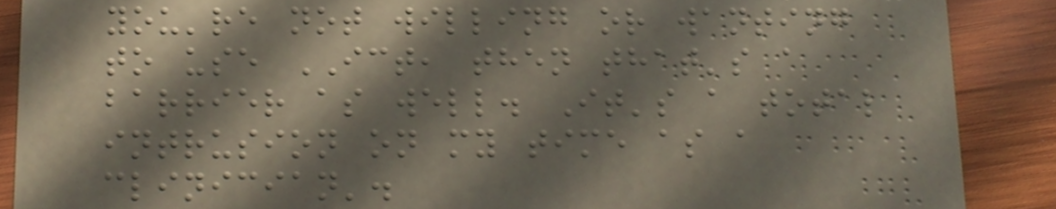you're not willing or wanting
to use ICT, then that's a
barrier as well. It's a total
intrusion on my time as a
clinician'.
